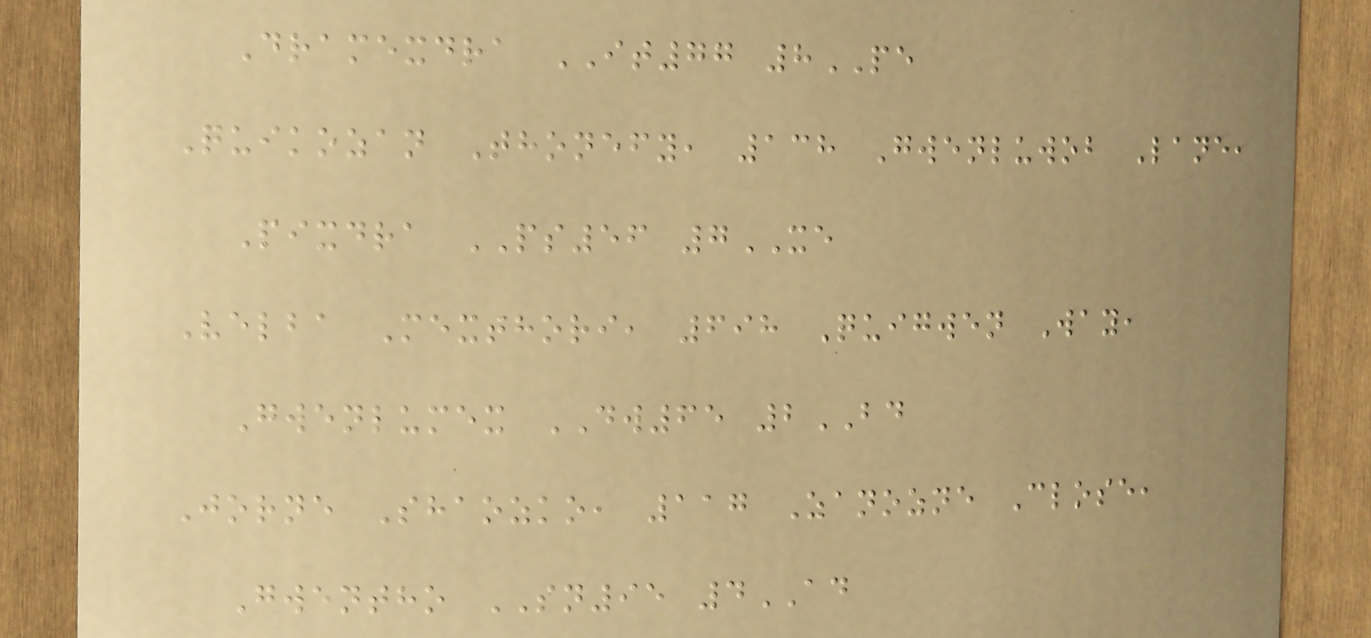Dramexdra IT77 8PE
Quikozan Thonefy, 138 Gwenluwob Lane,
Pixdra PS56 7XE
Velba Mexthori, 698 Quigwen Way,
Gwenlumex DW65 2BD
Jorne Shaozko, 117 Zanozne Close,
Gwentho SN95 4AD
